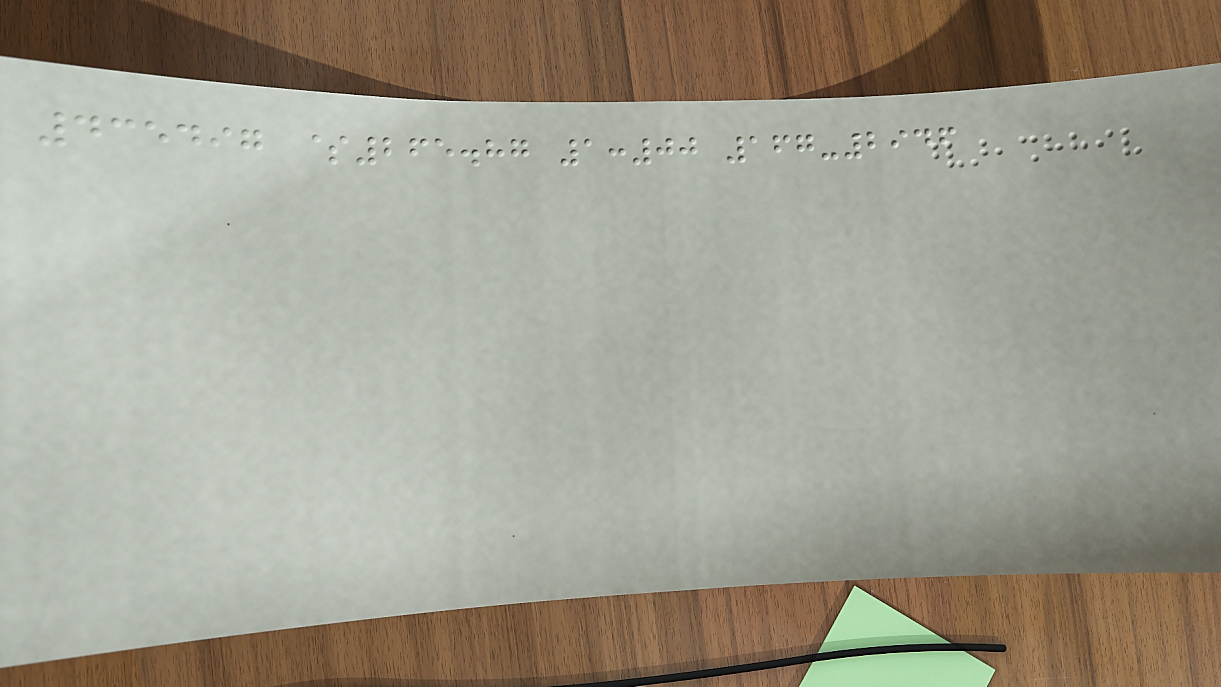435497 $265.87 1:00 167-2946
